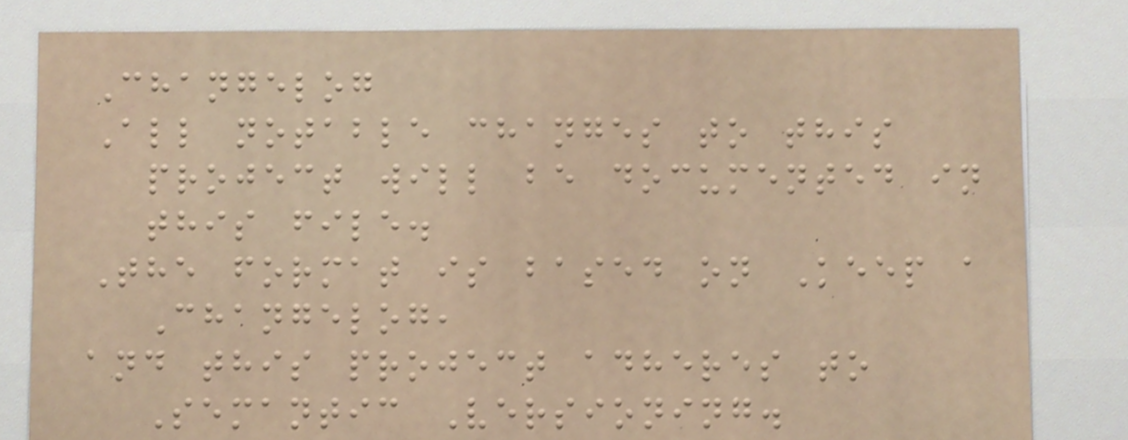Changelog
All notable changes to this
project will be documented in
this file.
The format is based on Keep a
Changelog,
and this project adheres to
Semantic Versioning.
